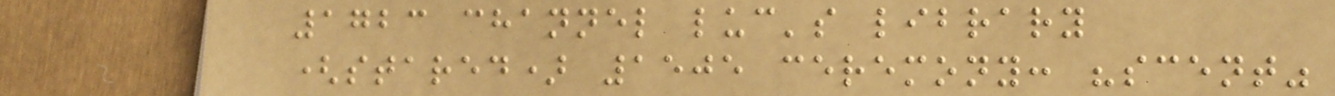1723 channel luc's library
(stared) 1505 ceremony: "scent"
